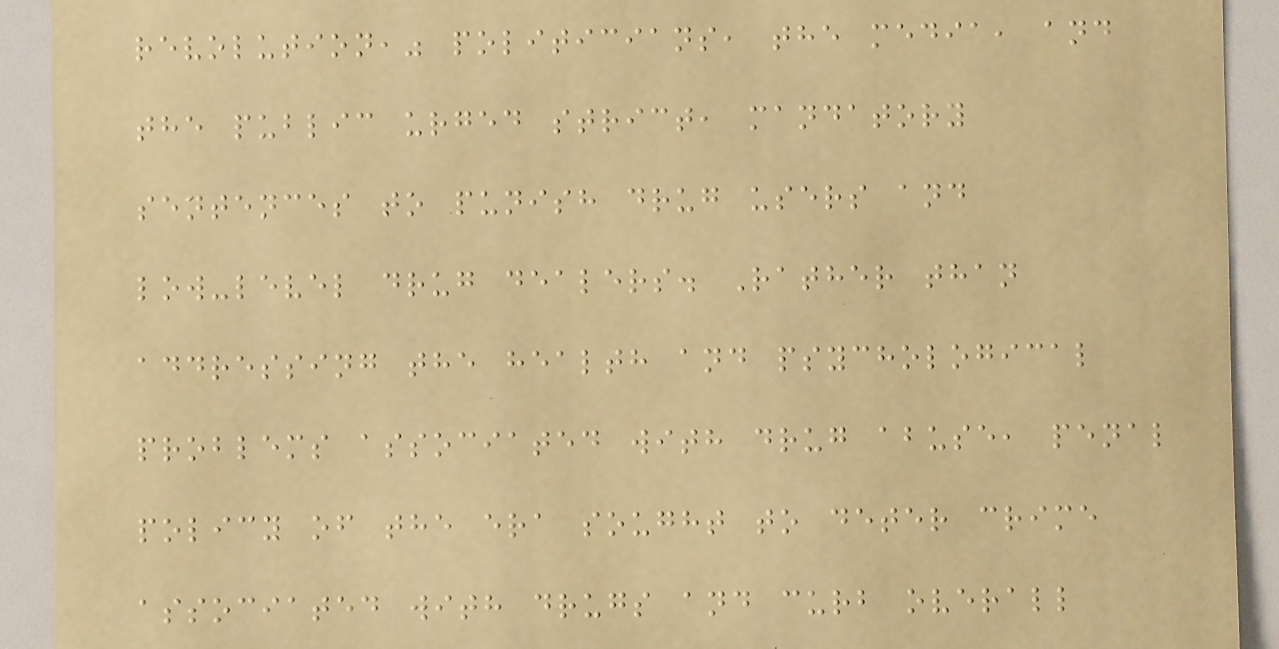revolution," politicians, the media, and
the public urged strict, mandatory
sentences to punish drug users and
low-level drug dealers. Rather than
addressing the health and psychological
problems associated with drug abuse, penal
policy of the era sought to deter crime
associated with drugs and curb overall
